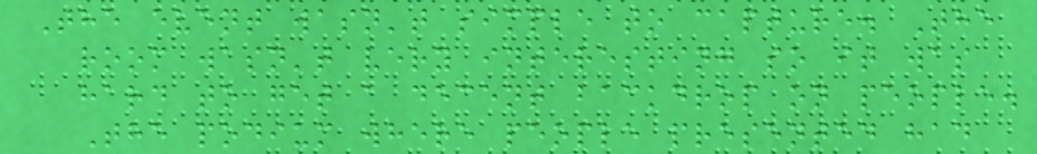The event wasn't simple to capture. The
room wasn't very interesting so it was
hard to get a decent backdrop on people.
The podium where people presented had
